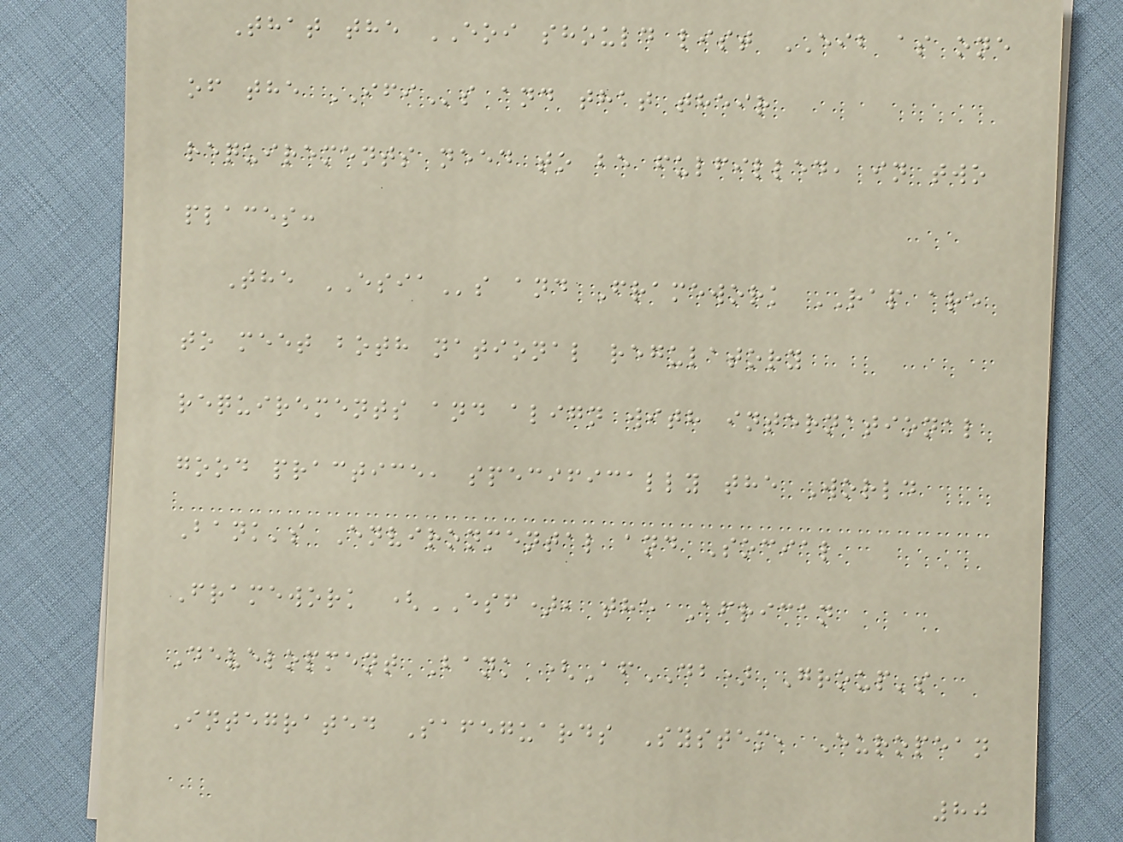That the EOI should list EIB as one
of the IFIs and that their
requirements need to be fulfilled, in two
places:
The ESIAs and Framework RAP are
to meet both national regulatory
requirements and align with international
good practice, specifically the World
Bank's Environmental and Social
Framework (ESF), the African
Development Bank (AfDB) Group's
Integrated Safeguards System, European
80
